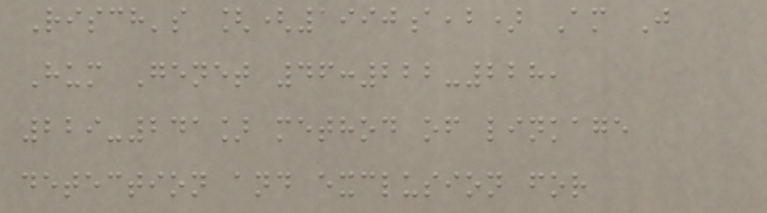Risch's [(1990a,b) Am J
Hum Genet 46:222-228,
229-241] method of linkage
detection and exclusion for
